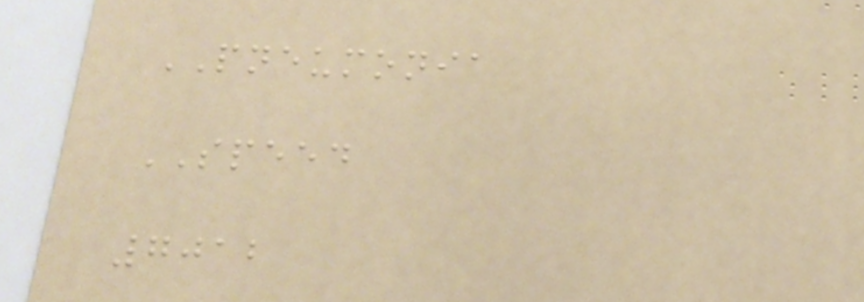PNEUMONIA
SPEED
7012
